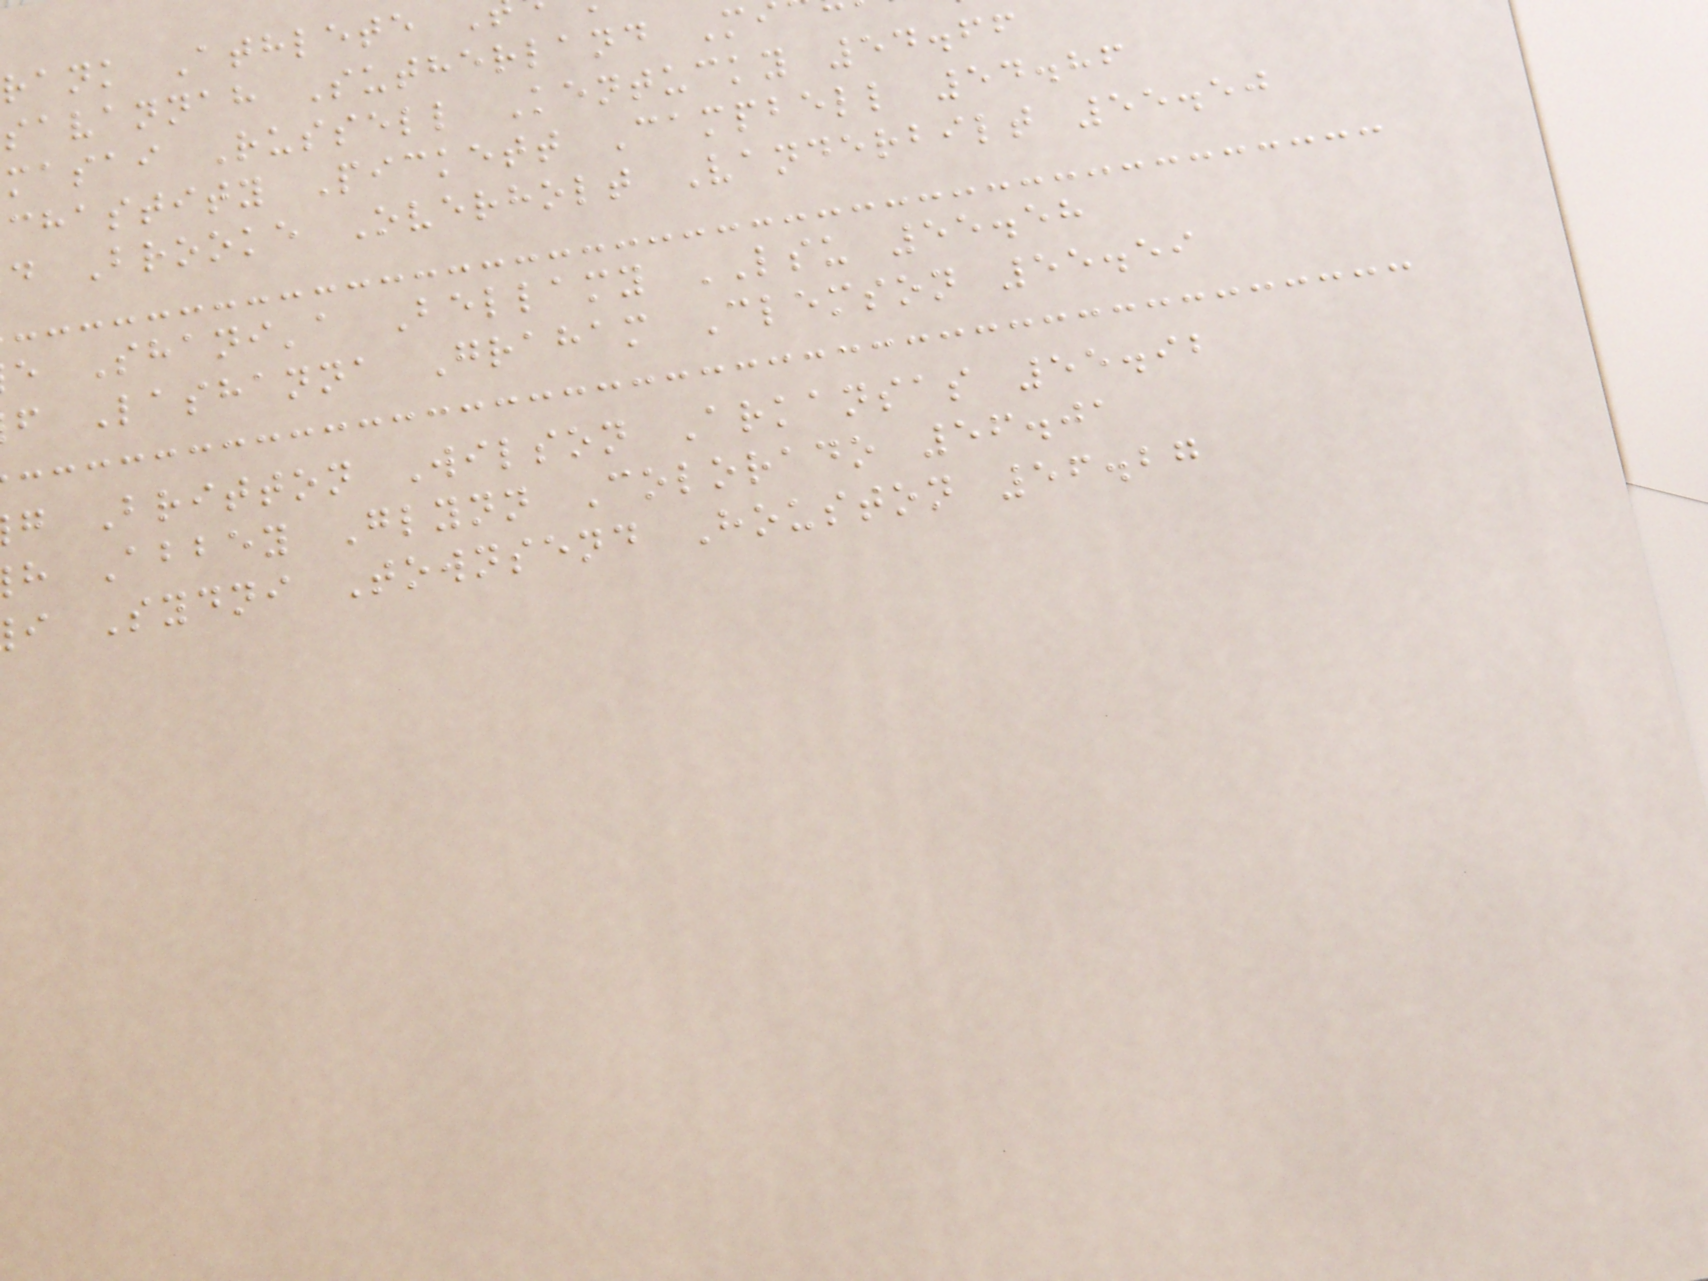rank Athlete
savannah Sutherland Mi
masai Russell Kentucky 54.66
chastity Pickett Campbell 54.86
d Brooke Overholt Vanderbilt 55.50
e Shani'a Bellamy LSU 55.58
f Lashanna Graham Clemson 55.59
g Britton Wilson Arkansas 55.92
h Abbey Glynn Colorado 56.01
i Sydni Townsend Houston 56.27
